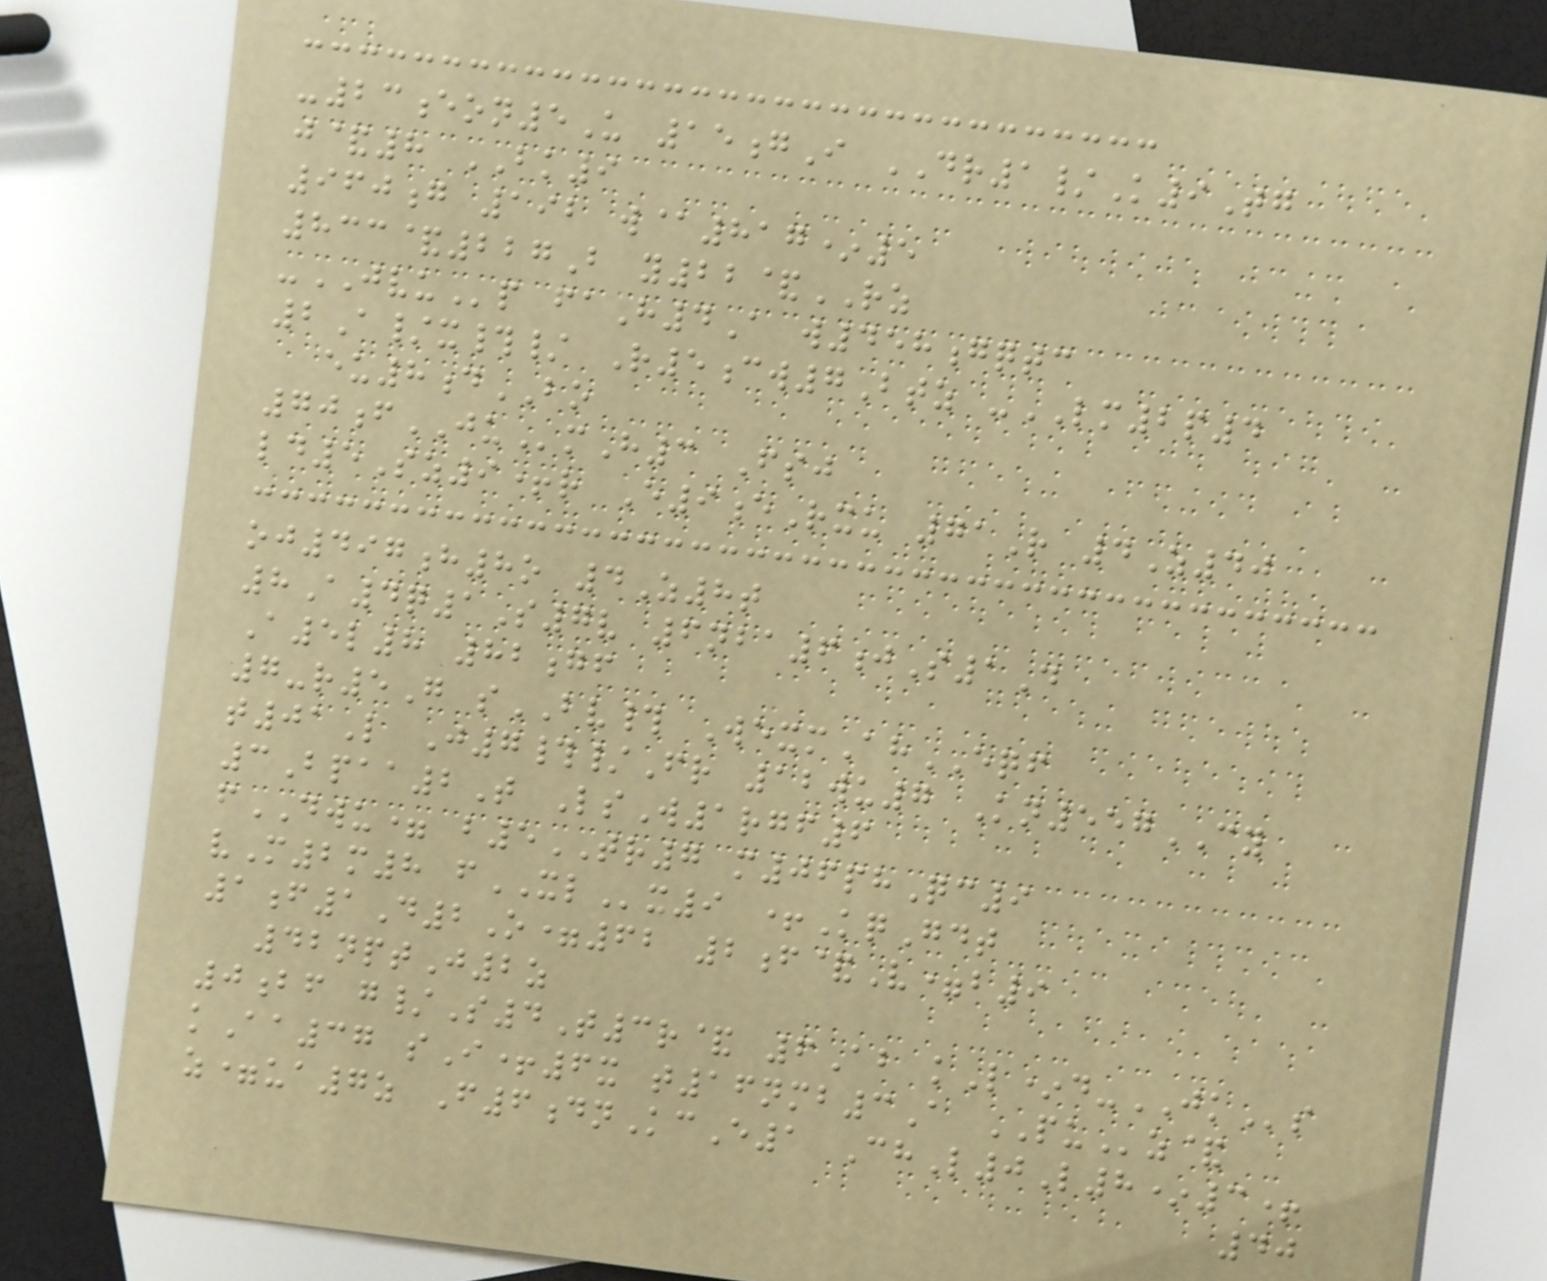-23eon5U 15gI DR1/K9Tg
j&8 BK9
960g 192 w@817*5
833&227B y22&RZ
-JVUp faH4A w458gqtc
2A/x#/ R5cw7Btz -LM2p4
eu8dBO
70fJUmH3 Fsj
ld5Sz9+r E9eRxu 71R 4Z40
oj497h8o 4Z8t
8A4q1S7v 6nba6jS1D
A5l8 82gf
7-r5G sBV# WexmAhEQF
t01L J7#/Fr 12wu7 Kn557CY
3Bpaa2T LsW1rgf6
fDWU= b5TR7 m06phQc9
vM2m8 fXLx9 +KqGdt
1f1D2O=62 2f&V=b9
42nptJ2z
0bf g/S4T3r& 6Ab kL*d-JKs
kAa37 sI+6x t16nmb3A PUz&
z=ua7z F6dnKcE1 ChL0L8*3+
40
